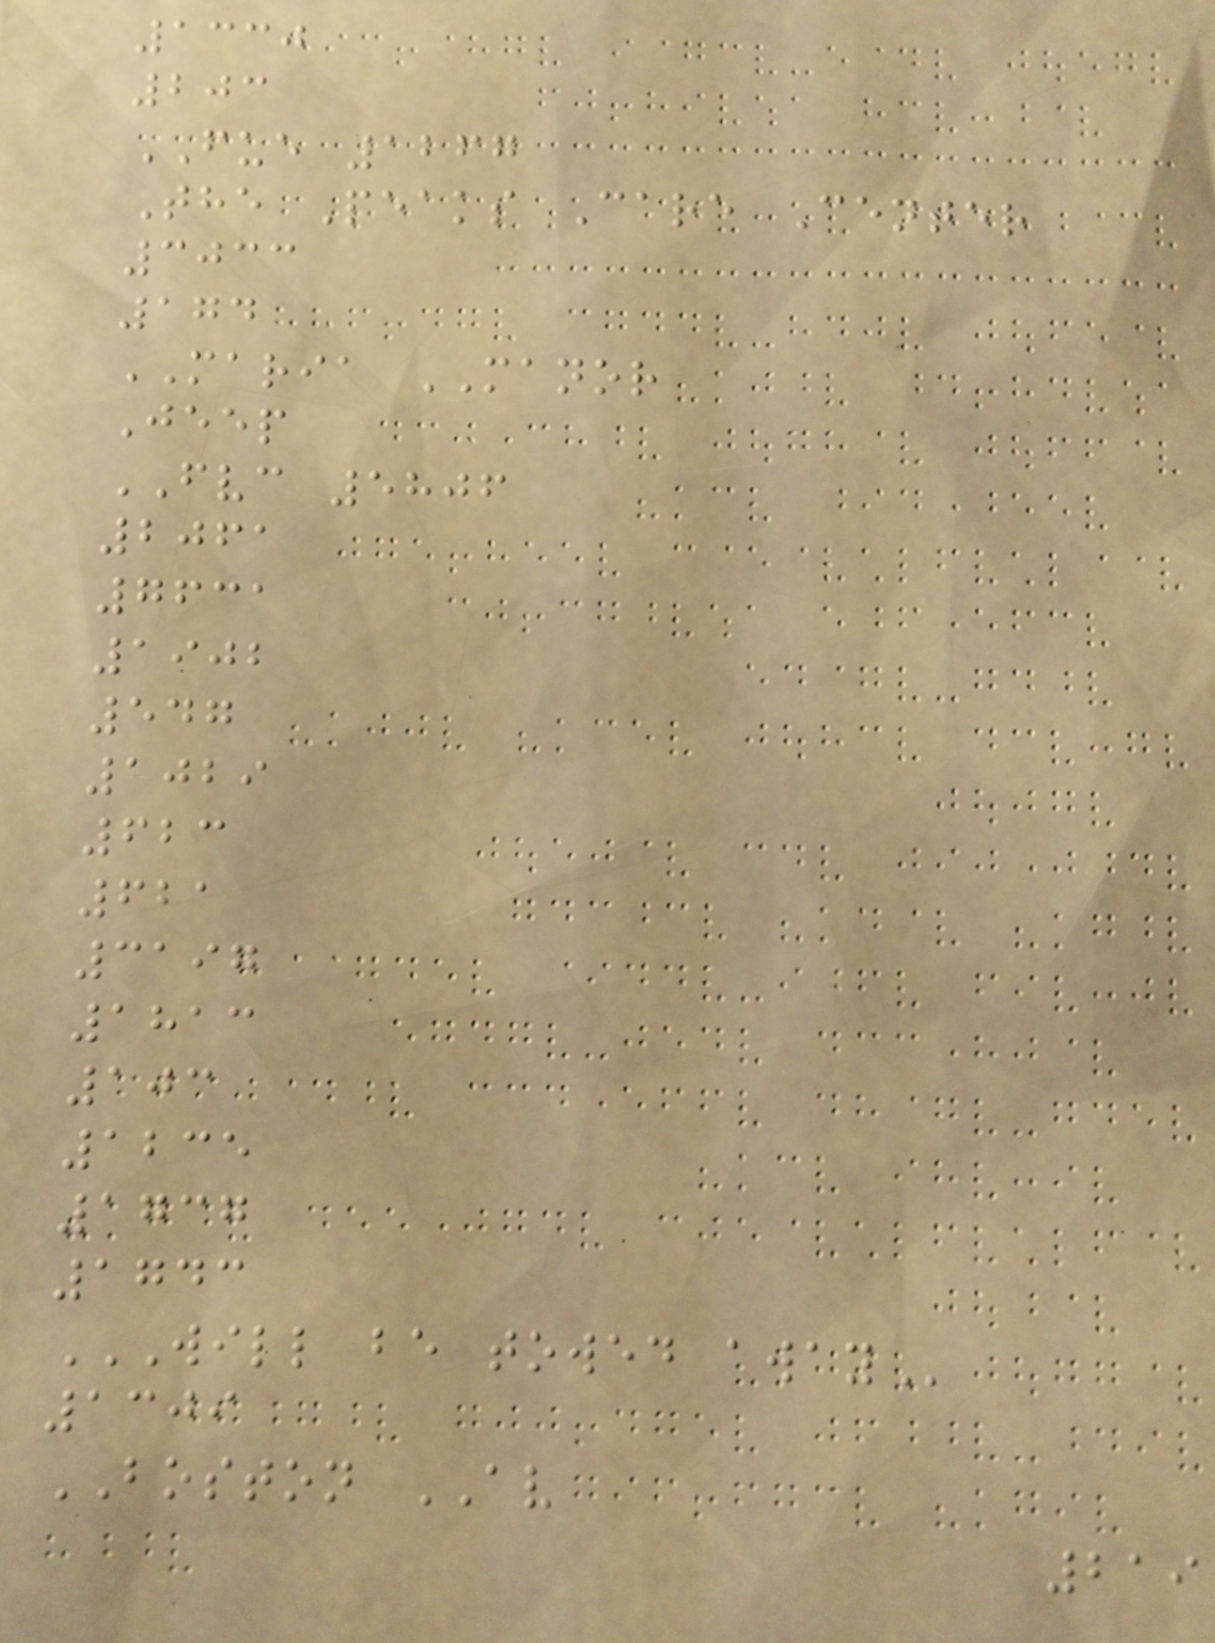1330
203
FUE 1267
The Peaks Care Center
3033
174
MARIA MANOR
Jeep
FVC 5806
2061
7631
1902
547
1029
623
621
3197
1813
103
1235
1737
1743
WILL BE TOWED AWAY
1309
BOSTON AV
219
